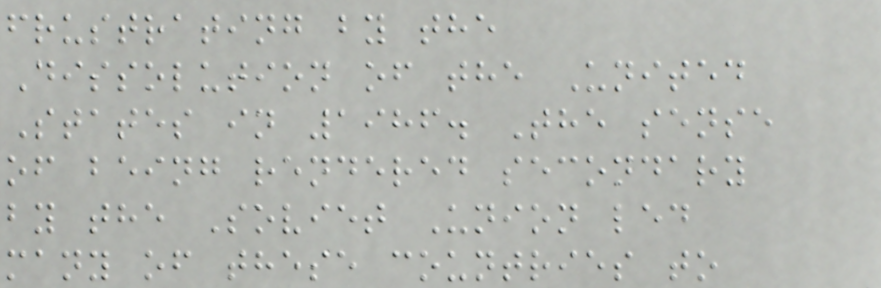frustrating by the
Dissolution of the United
States in 1986. The sense
of being rendered secondary
by the Soviet Union led
many of these countries to
